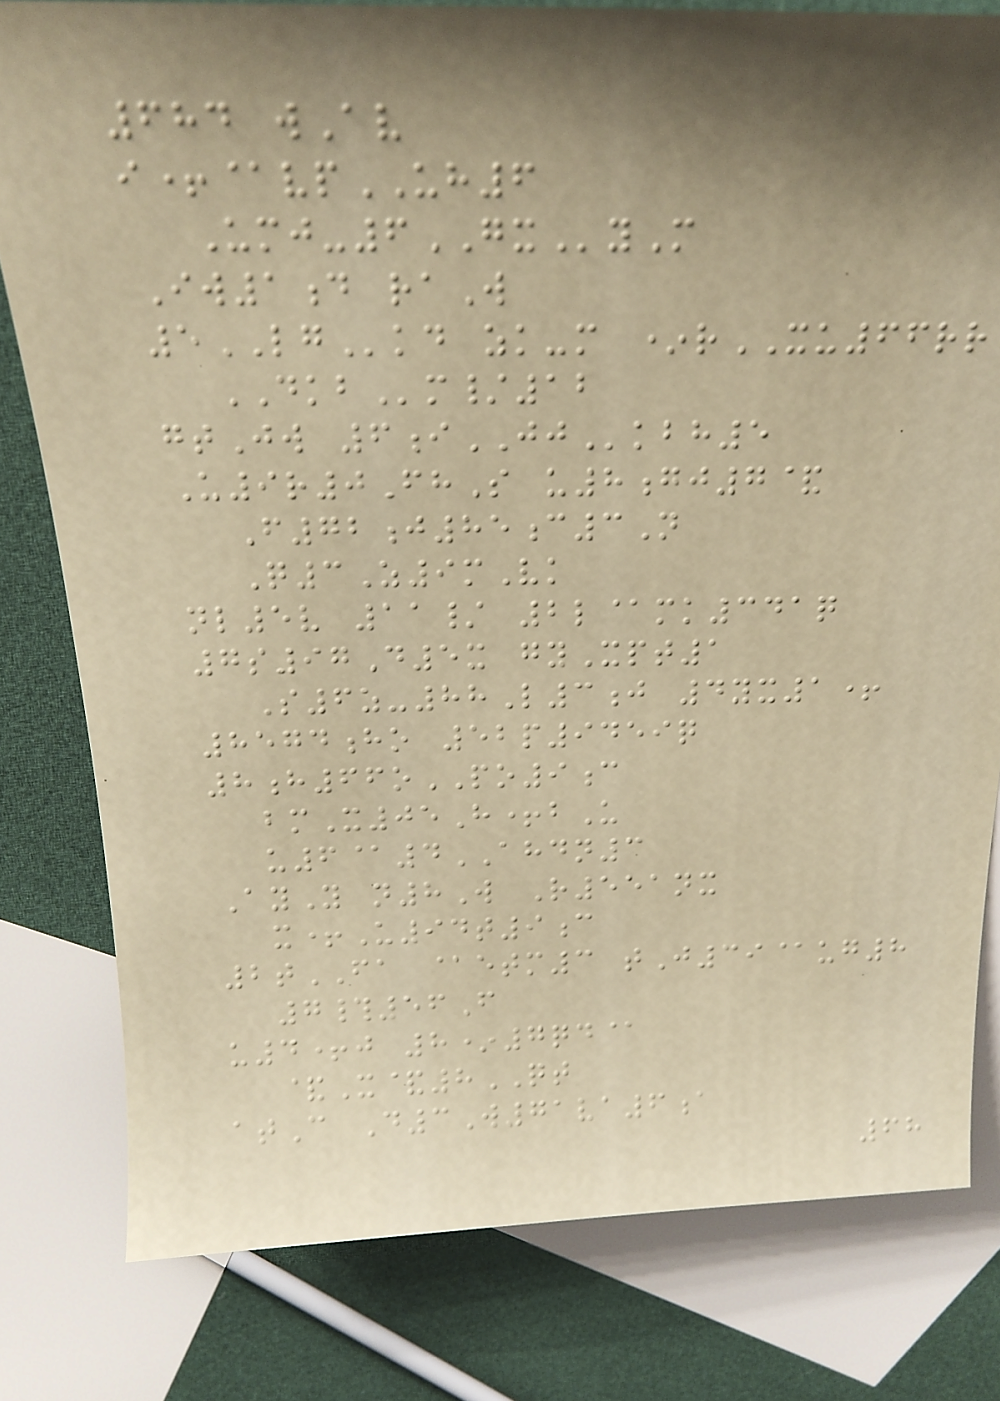684 wAv
i+@vpUH6
Umj-6GXyM
Iw1d raW
5LGkd zk-m *rXU66rr
DKBm/12
gtJw 6iJJkbh5
U9r0FhS u8gj7&
F72j85c3N
Q3Z9mVk
nl5v 11/ 2l@mk341q
7s97D5x gyXpt1
S6z-88L3j 4yx1+
8574ho 52p9459q
8h66oPO9c
bmX05H+bU
u6@4AHDN3
AyY n8W R551nx
x+U94t9c
2tFA @etm3 tJ39@ug8
7#56F
u4+j 8*7qd@
&X&8QT
atC D3W71va6a
68
